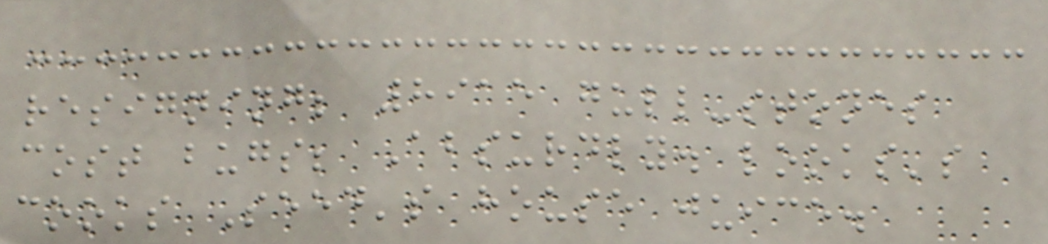resigning; 8915 gull-stones
cost bugs; Absurdly. looks's
cooks Seed's house juice.
